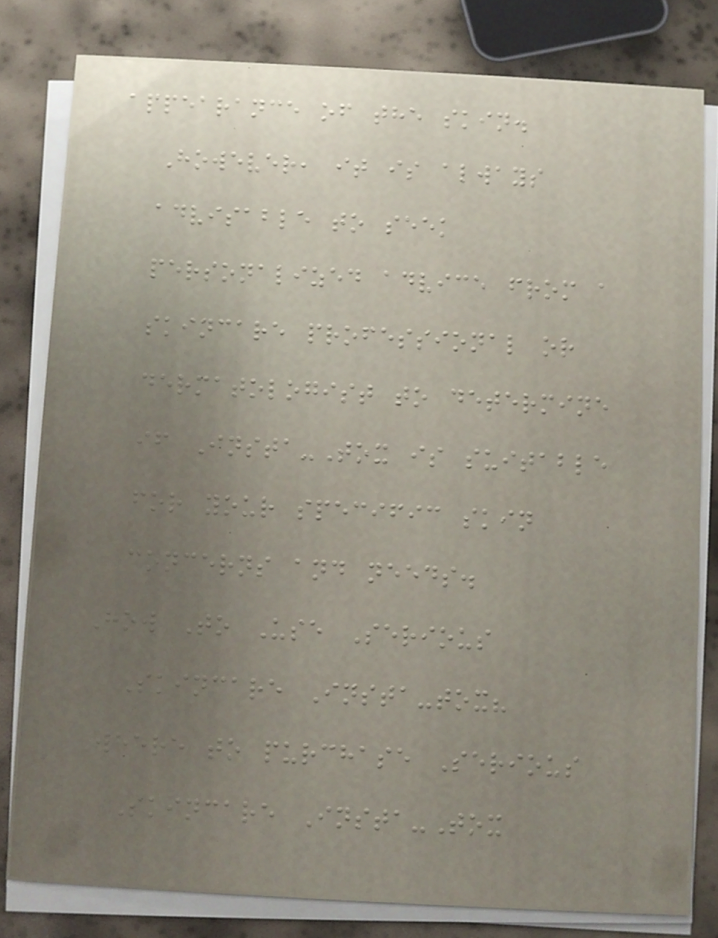appearance of the skin.
However, it is always
advisable to seek
personalized advice from a
skincare professional or
dermatologist to determine
if Insta-Tox is suitable
for your specific skin
concerns and needs.
How To Use Serious
Skincare Insta-tox?
Where to purchase Serious
Skincare Insta-Tox
